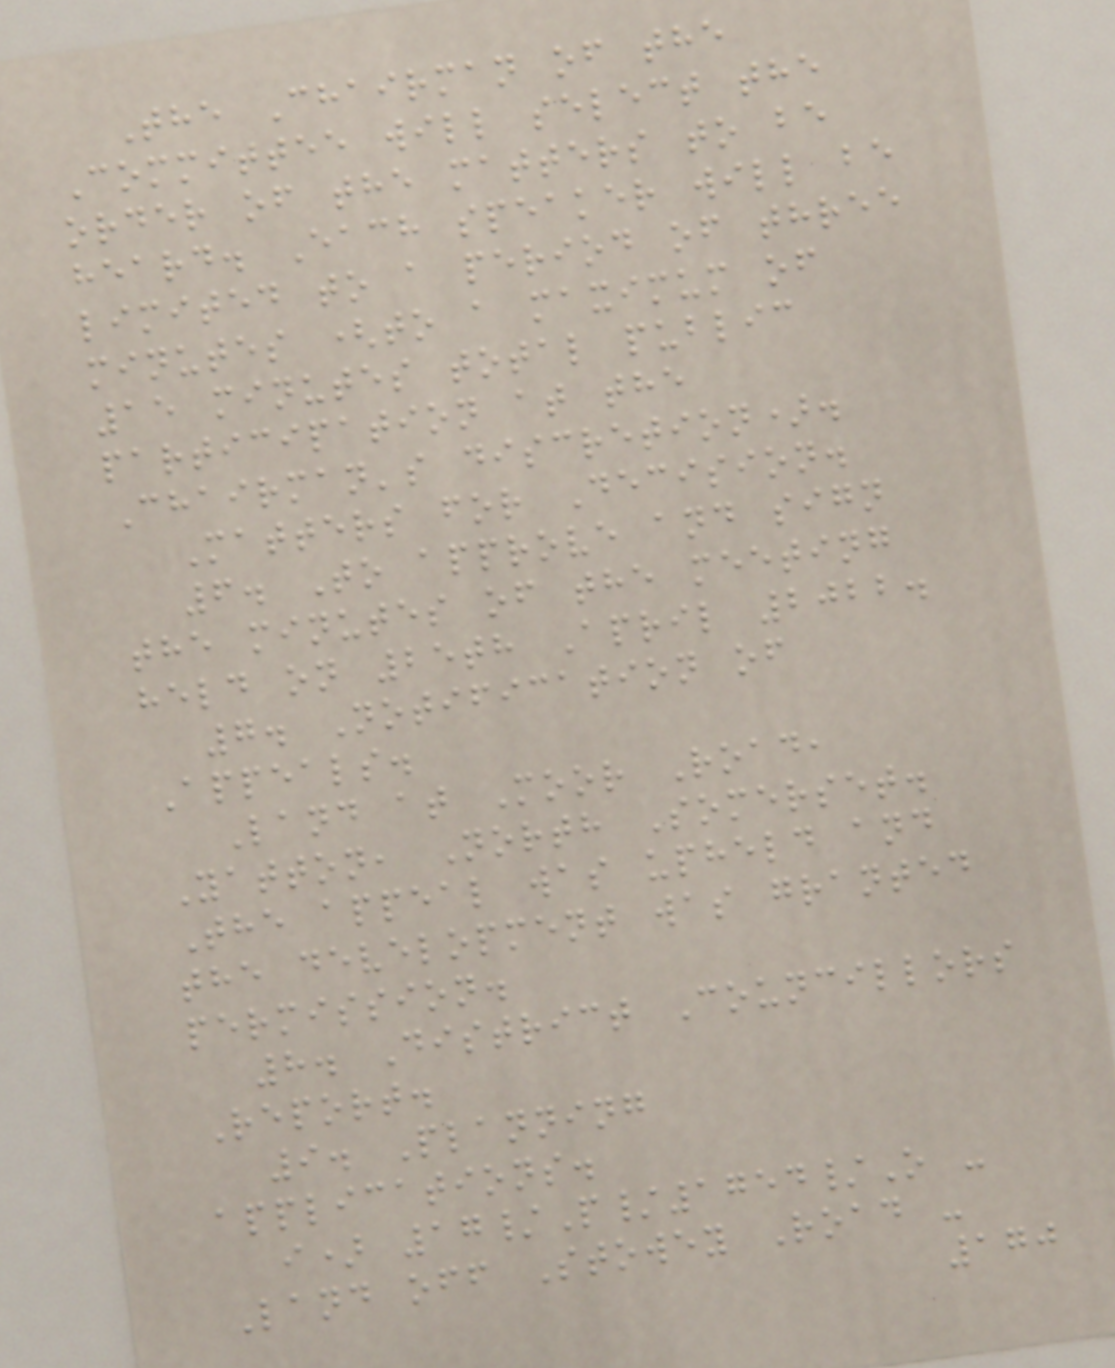The Chairman of the
Committee will select the
order of the matters to be
heard. Each speaker will be
limited to a period of three
minutes (to a maximum of
15 minutes total public
participation at the
Chairman's discretion).
Matters for Decision.
6. To approve and sign
the minutes of the meeting
held on 25th April 2022.
7. Notification of
Appeals.
Land at Moor Road,
Yatton, North Somerset.
The appeal was upheld and
the development was granted
permission.
8. District Councillors
Report.
9. Planning
applications.
i) 17/P/1754/O -
Land off Stowey Road -
170
